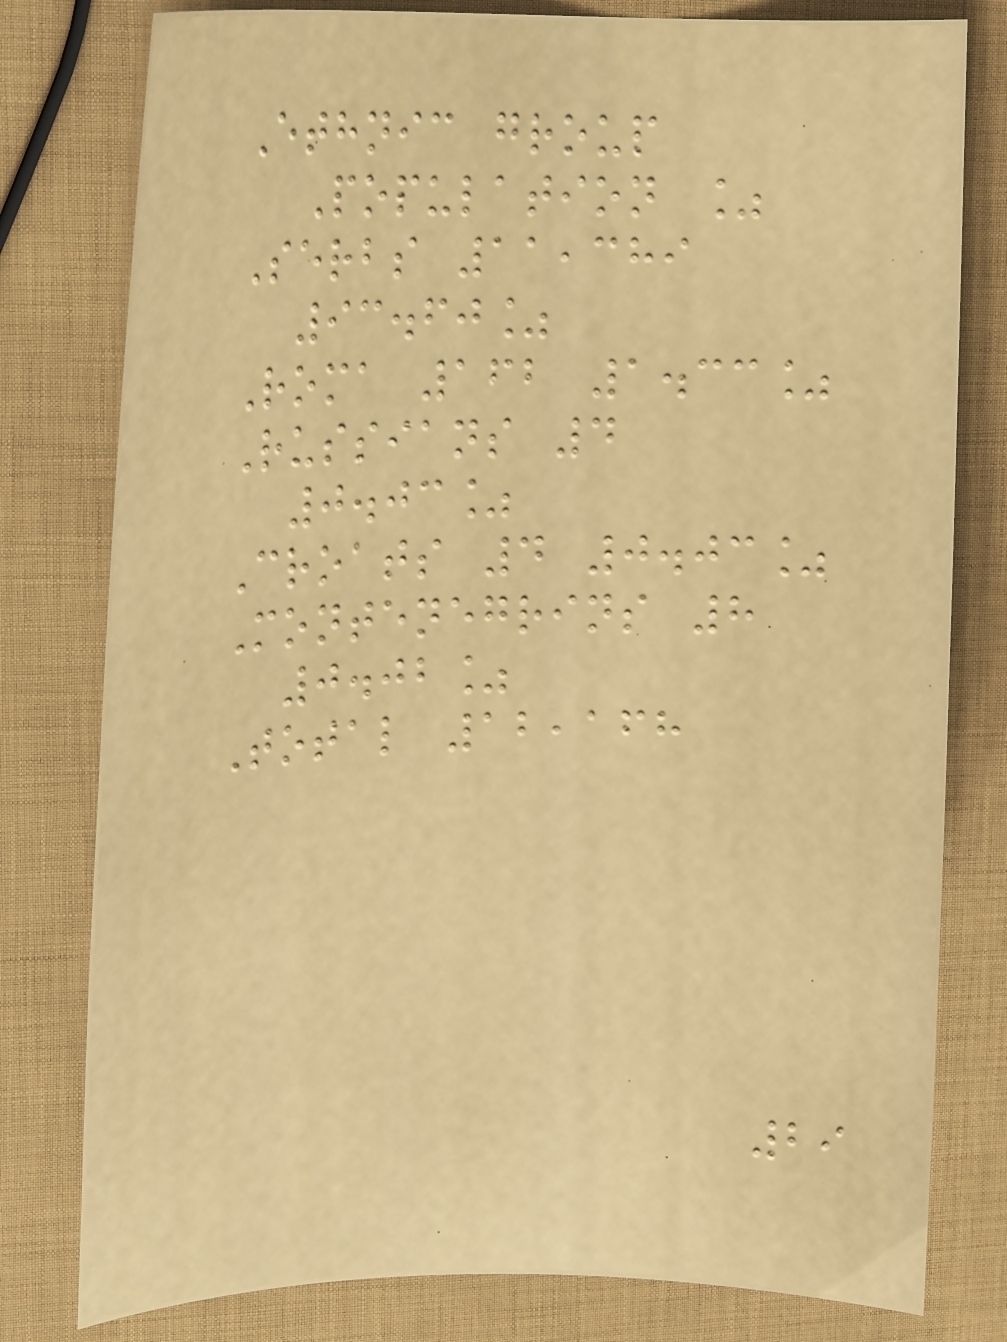Ethnic group
Population %
Serbs 11,389
93.60%
Roma 162 1.33%
Russians 4
0.03%
Croats 4 0.03%
Montenegrins 8
0.02%
Total 12,168
29
